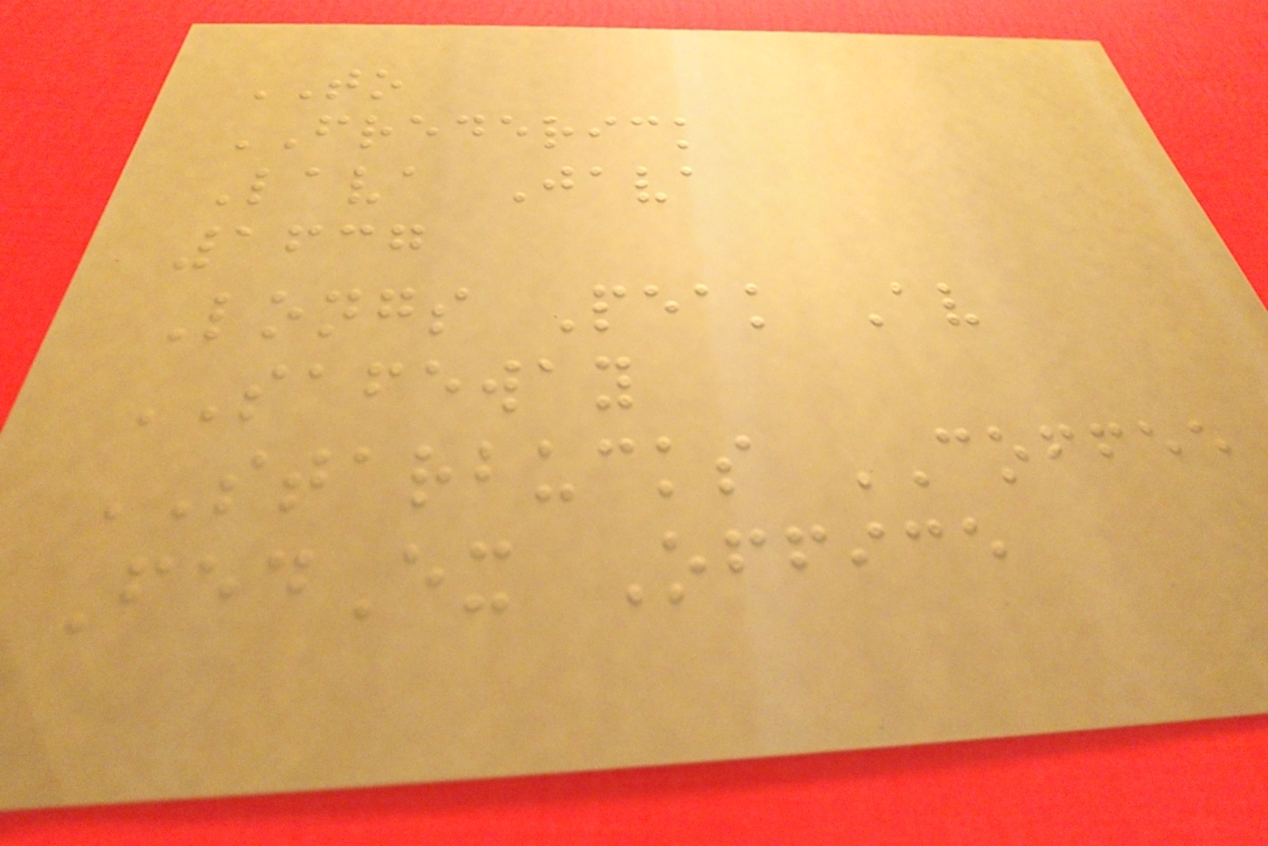TO
FREDERICK
Lava Java
1637
Longs Peak Av
SAFEWAY
STARBUCKS COFFEE
FedEx Office
